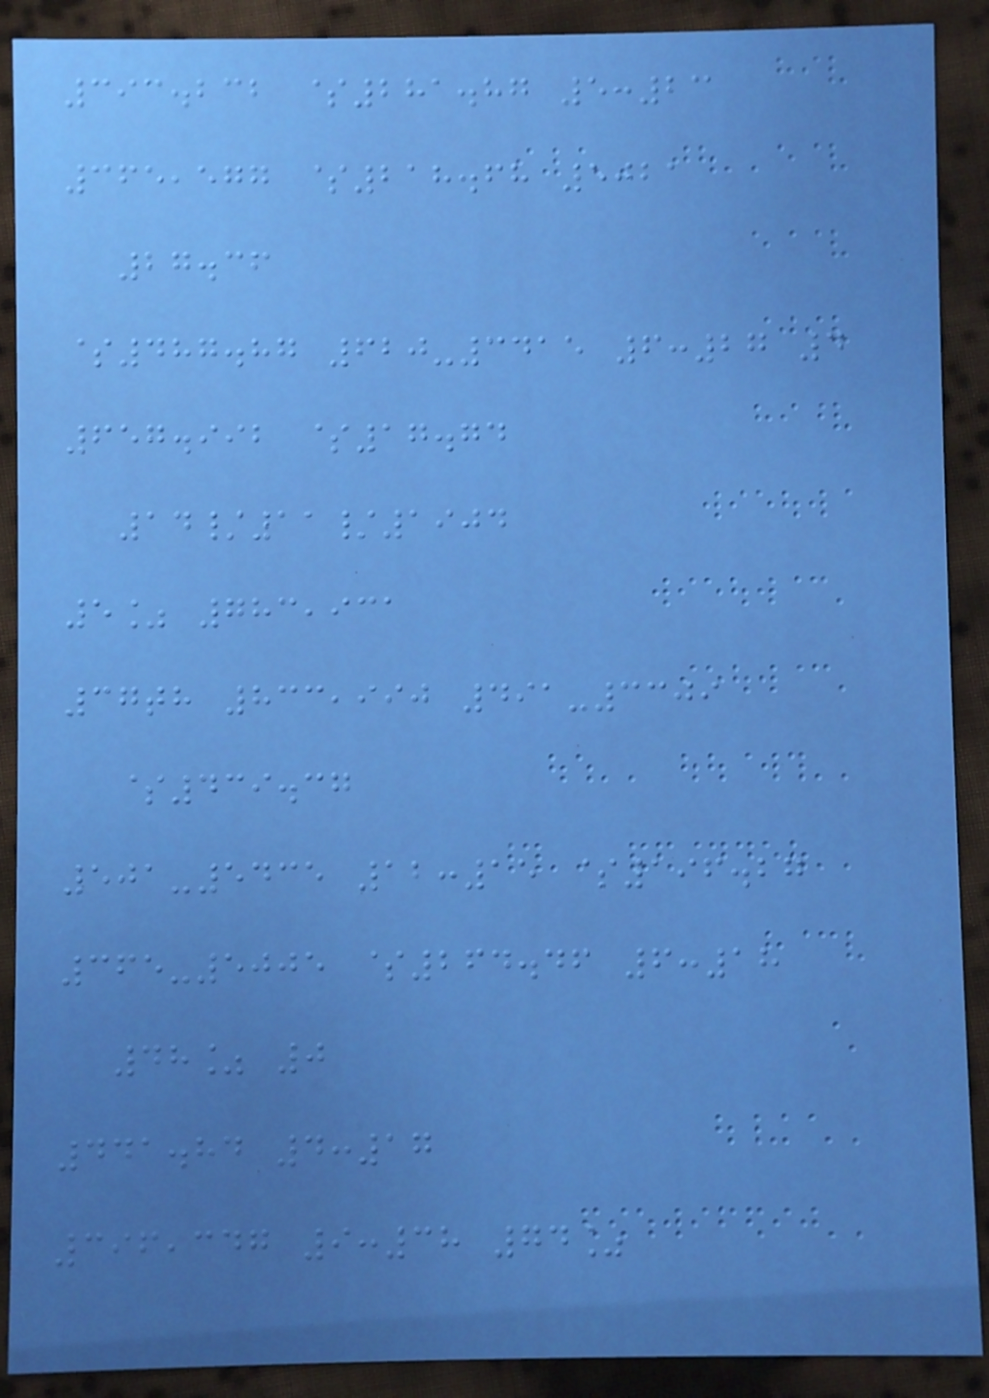393.232 $281.87 5:23
365,577 $218.68 5021
27.36
$487.87 620-3415 6:27 4
657.992 $17.74
14/11/1904
5% 783,931
37th 833,990 491-3309
$439.37
501-5435 12:15 $196.27
365-5005 $264.46 6:18
48% 0
441.84 4:17
396,347 9:38 74%
